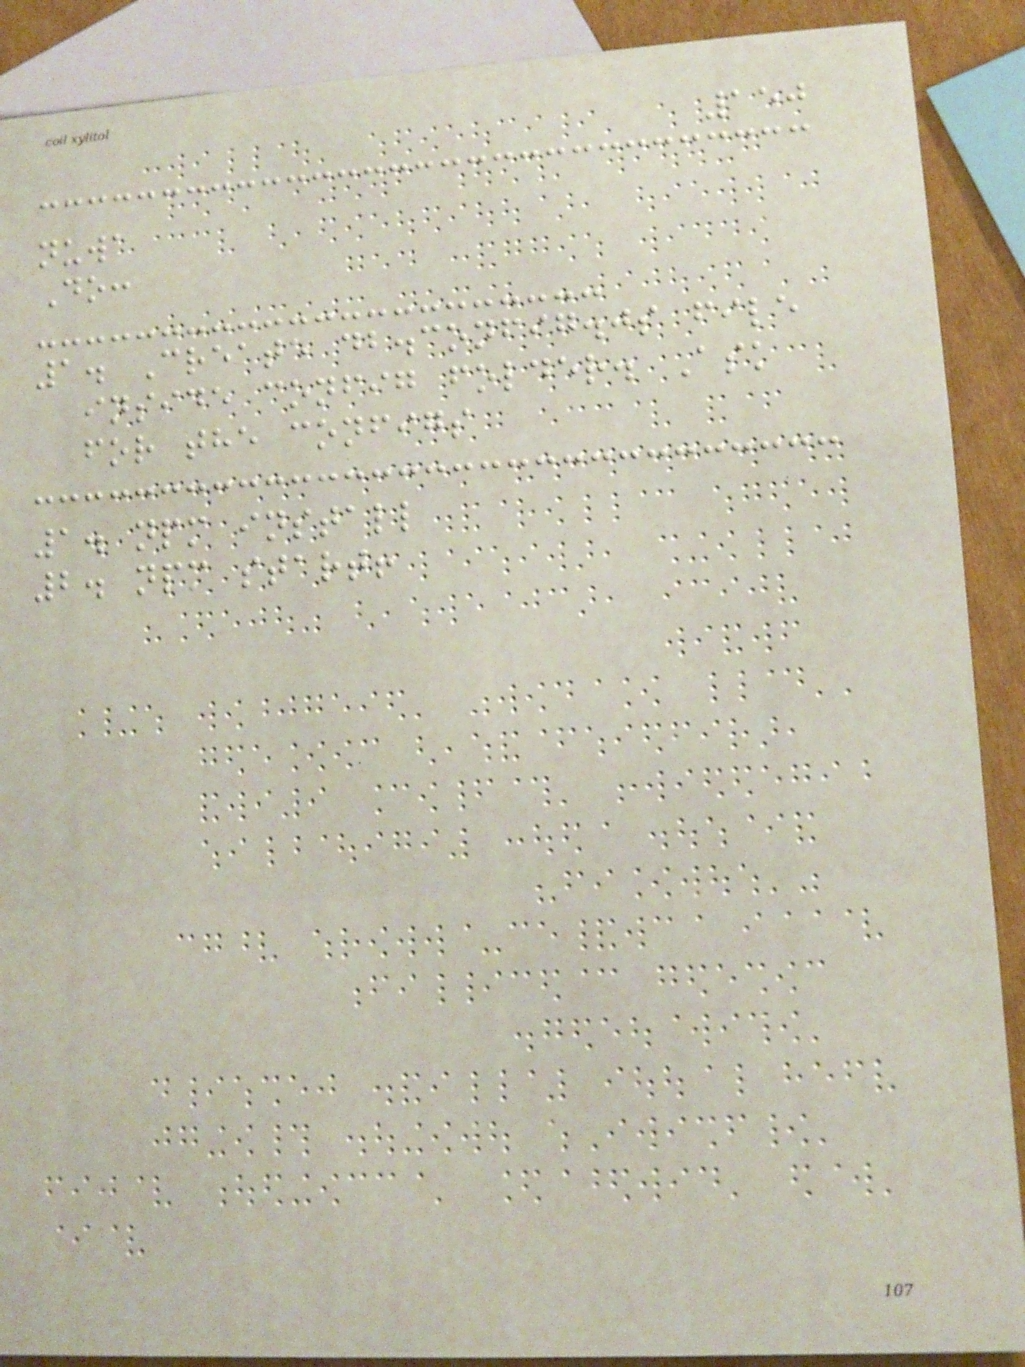150
nuwa
Do:
1. Create db.config.js file
inside config folder. Ask
for the configs
1. npm install
2. npm start!
